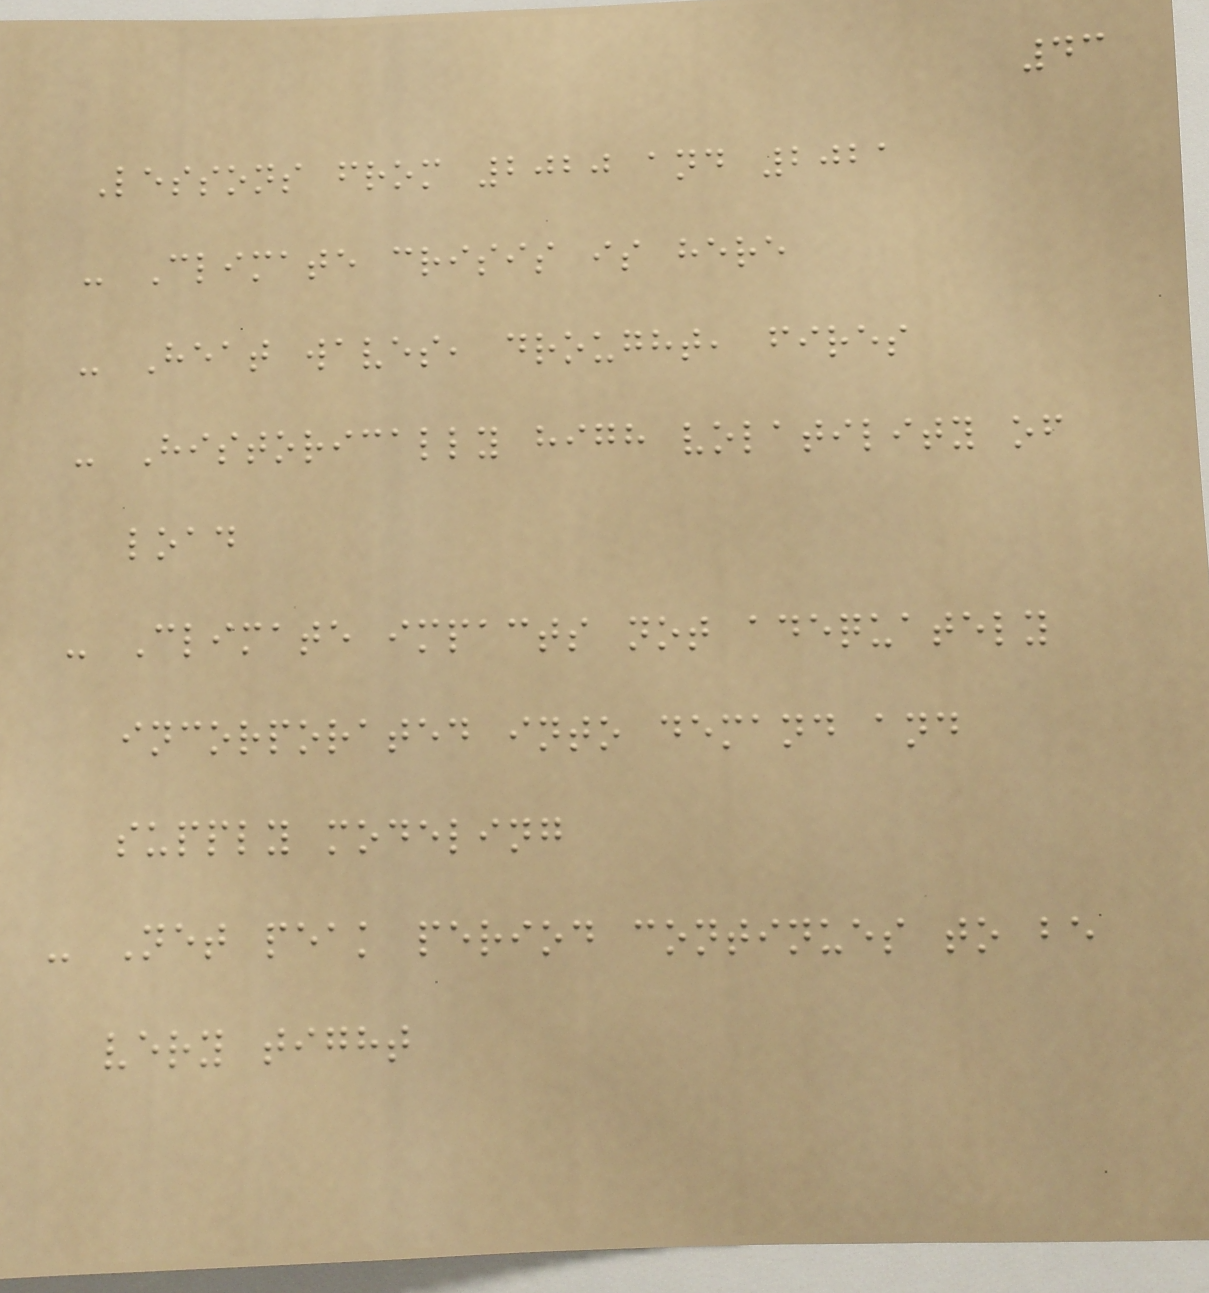43
Lessons from 2020 and 2021
- Climate crisis is here
- Heat waves, drought, fires
- Historically high volatility of
load
- Climate impacts not adequately
incorporated into demand and
supply modeling
- Net peak period continues to be
very tight
